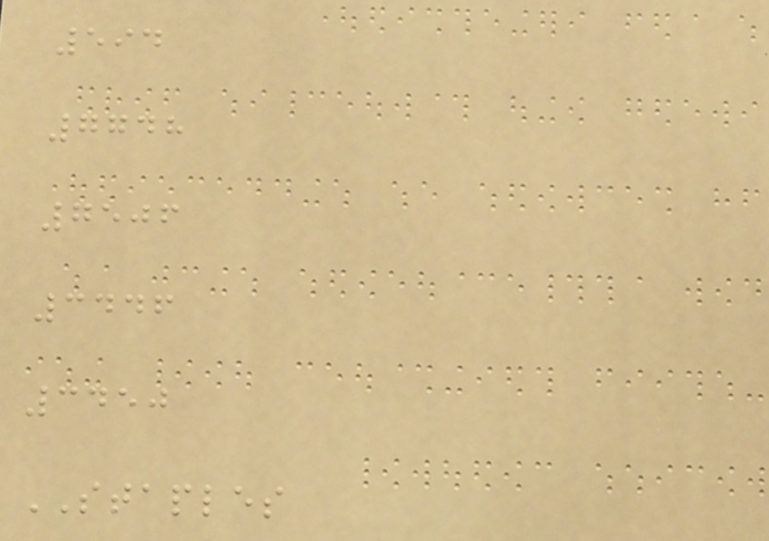594
7748
7506
3446
3450
STAPLES
